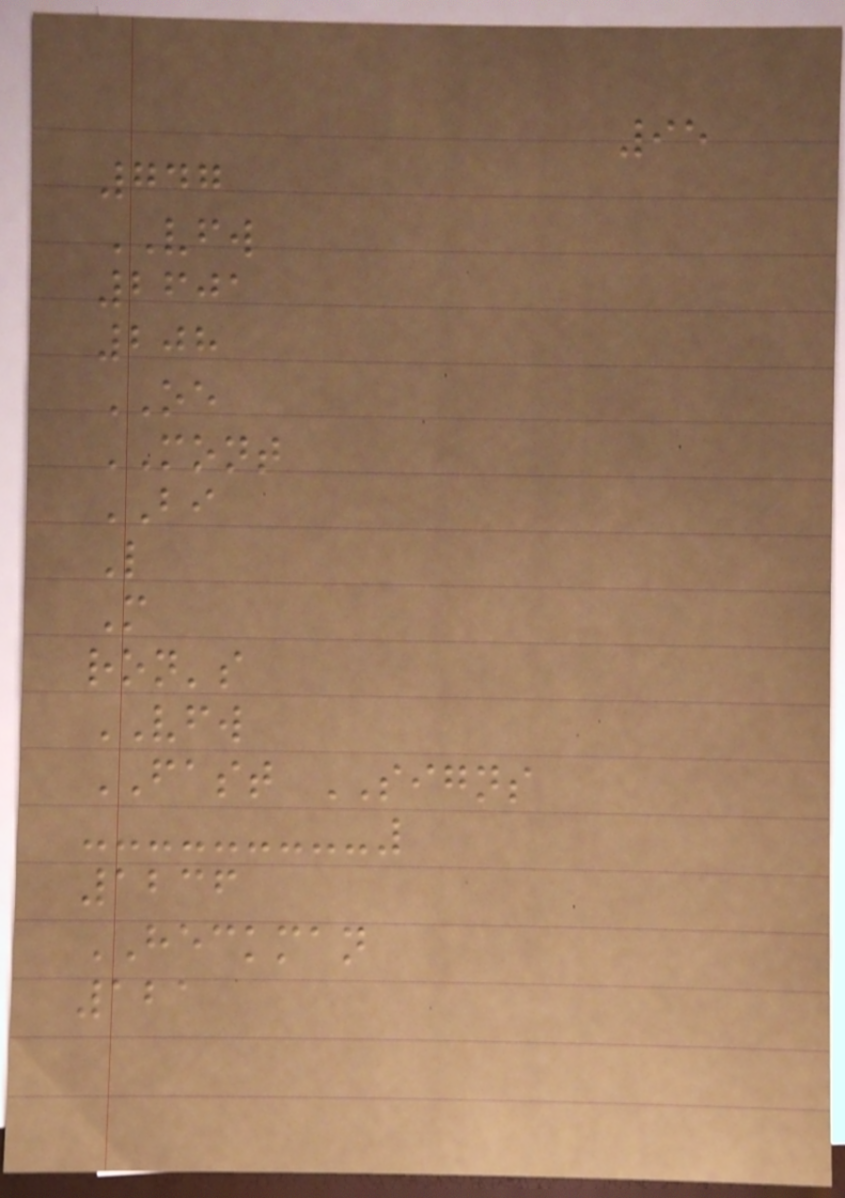95
747
VFW
2601
208
OE
MONT
BI
L
M
ron's
VFW
FAST SIGNS
1236
HECKMAN
121
